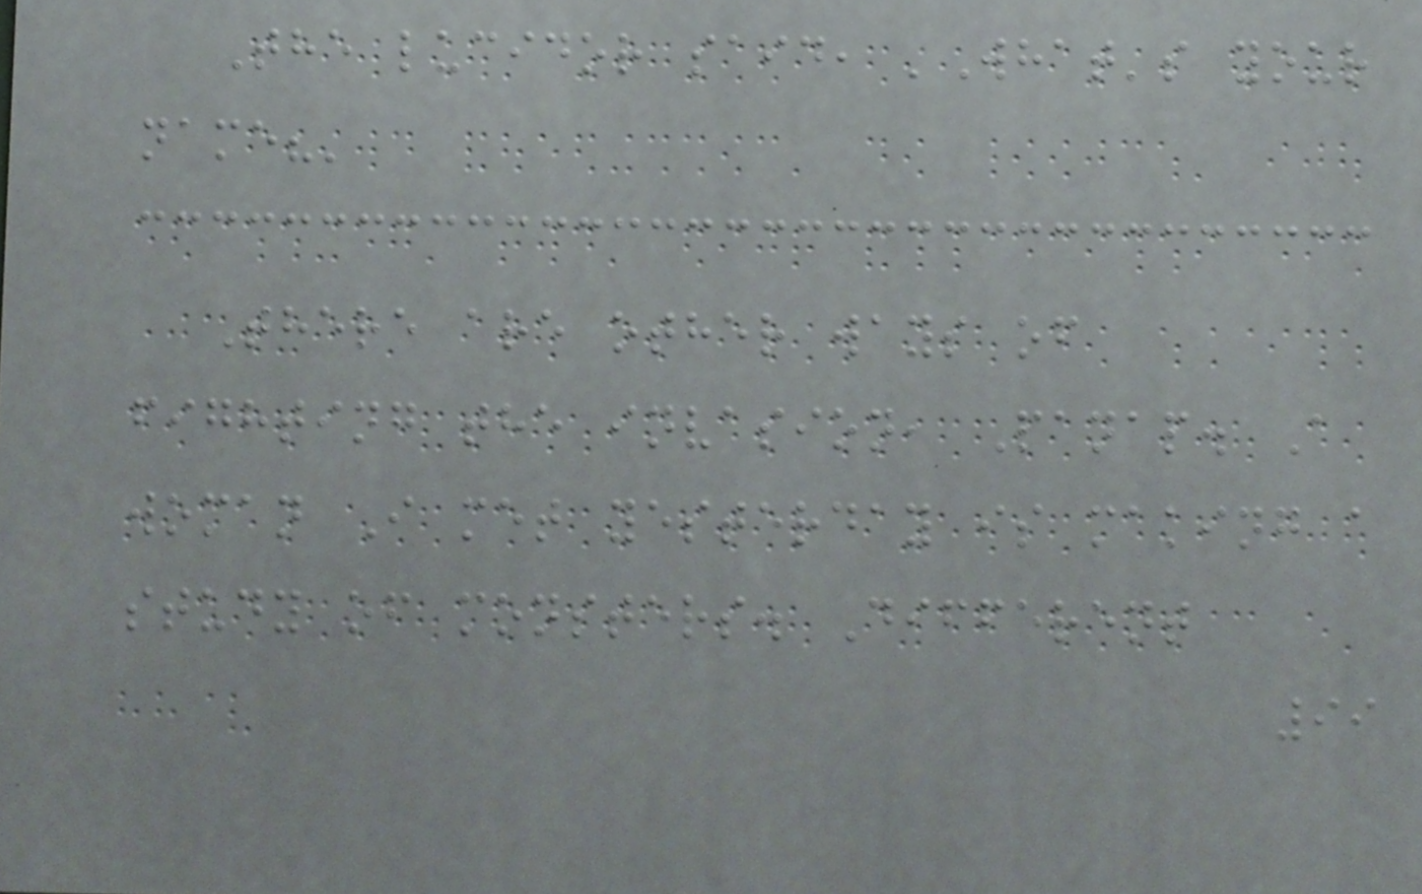The lucidor said, 'What's your
name?'
There are other ways of
fighting the invasion, Panap. A
woman I met yesterday is making a
study of monsters. Different
99
